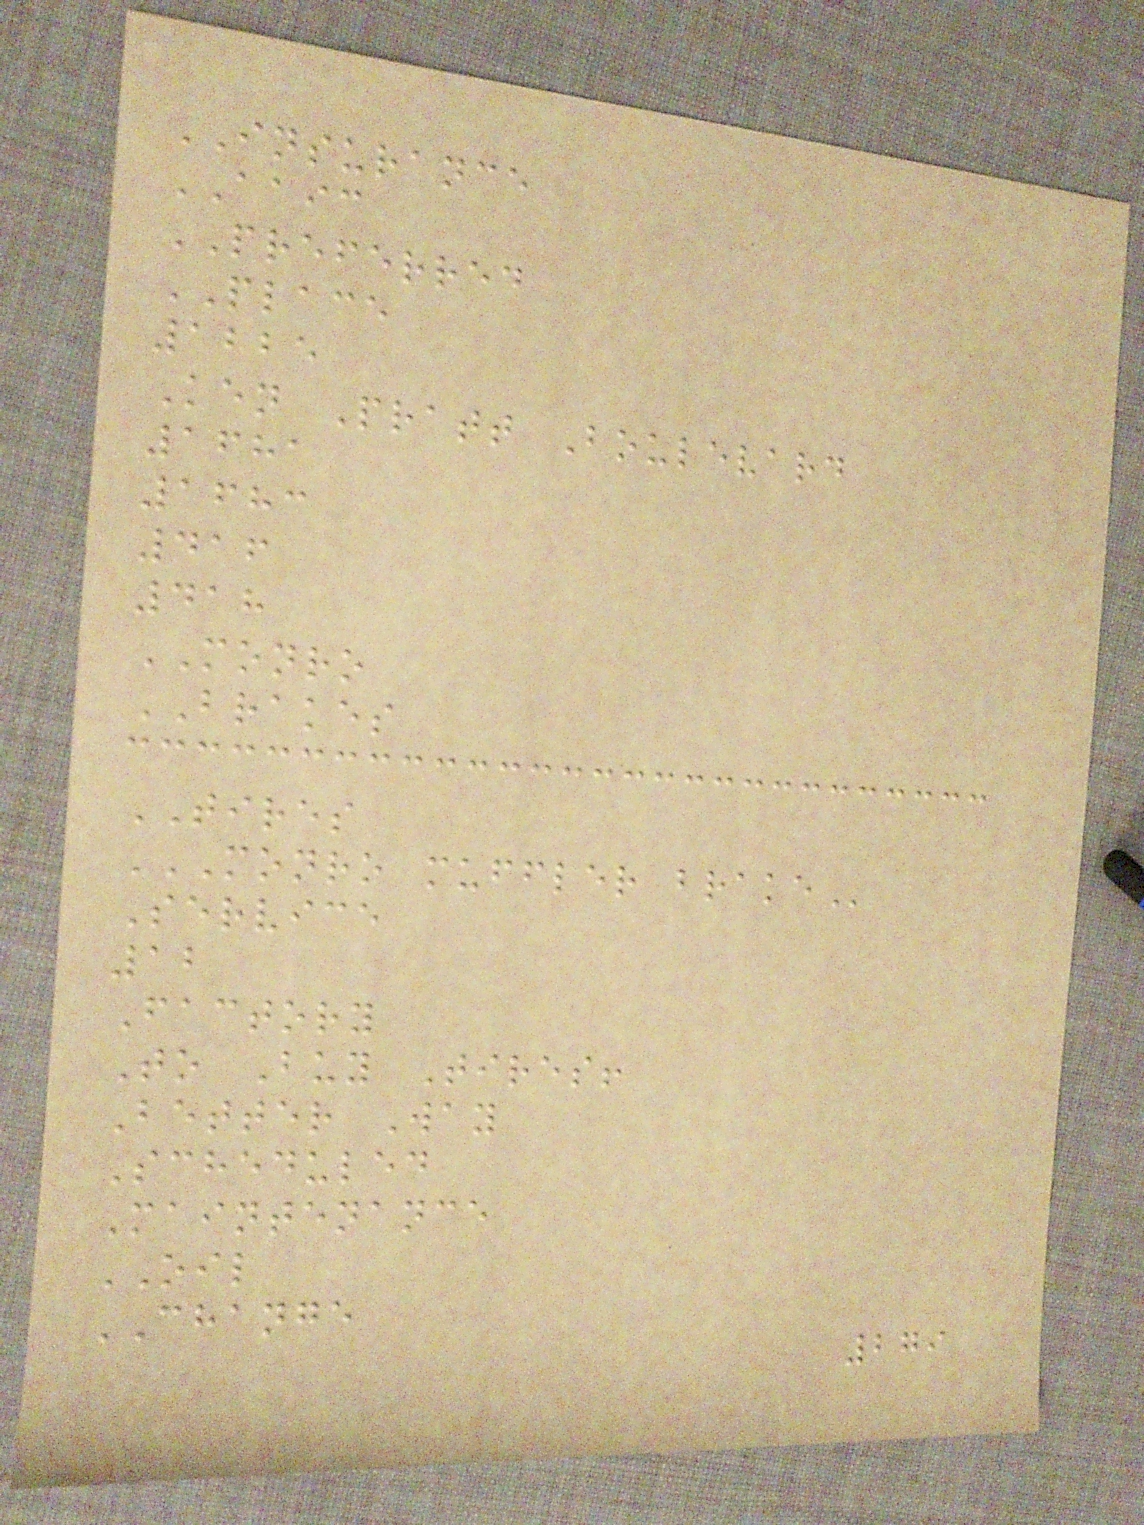INSURANCE
AAIC
PREFERRED
PLACE
1225
Ken Pratt Boulevard
1681
1683
416
418
MONRO
BRAKES
TIRES
MONRO MUFFLER BRAKE
Service
12
Factory
To Buy Tires!
Better Way
Scheduled
Maintenance
OIL
CHANGE
279
